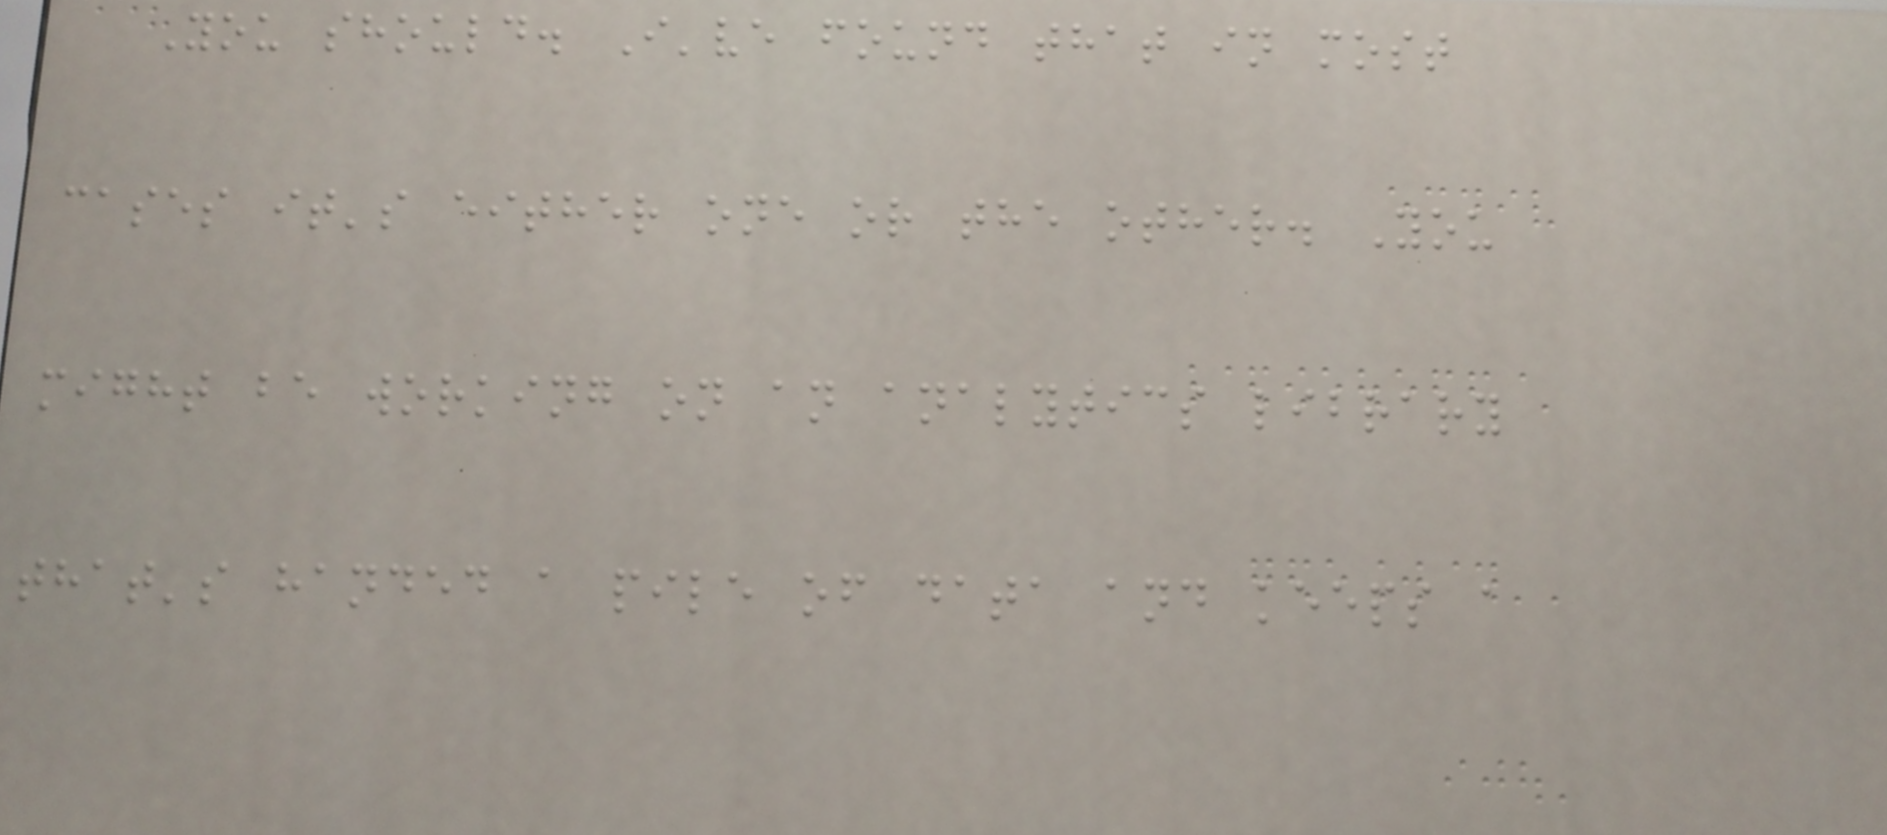You should. I've found that in most
cases it's either one or the other. You
might be working on an analytics library
that's handed a pile of data and keeps a
